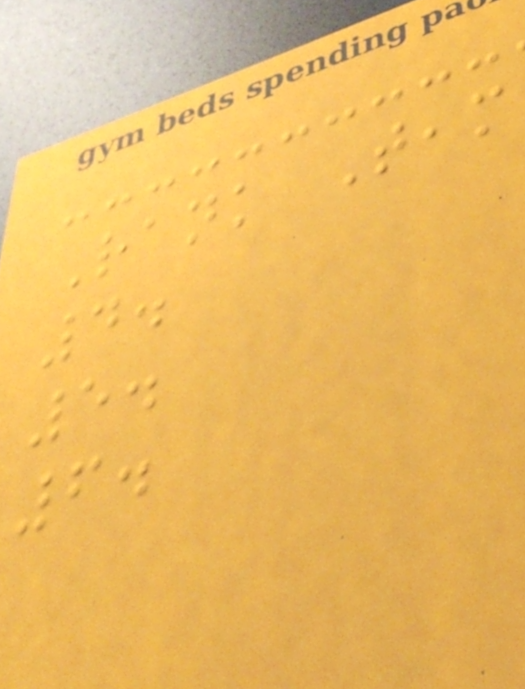Rank Team
4.
5.
6.
